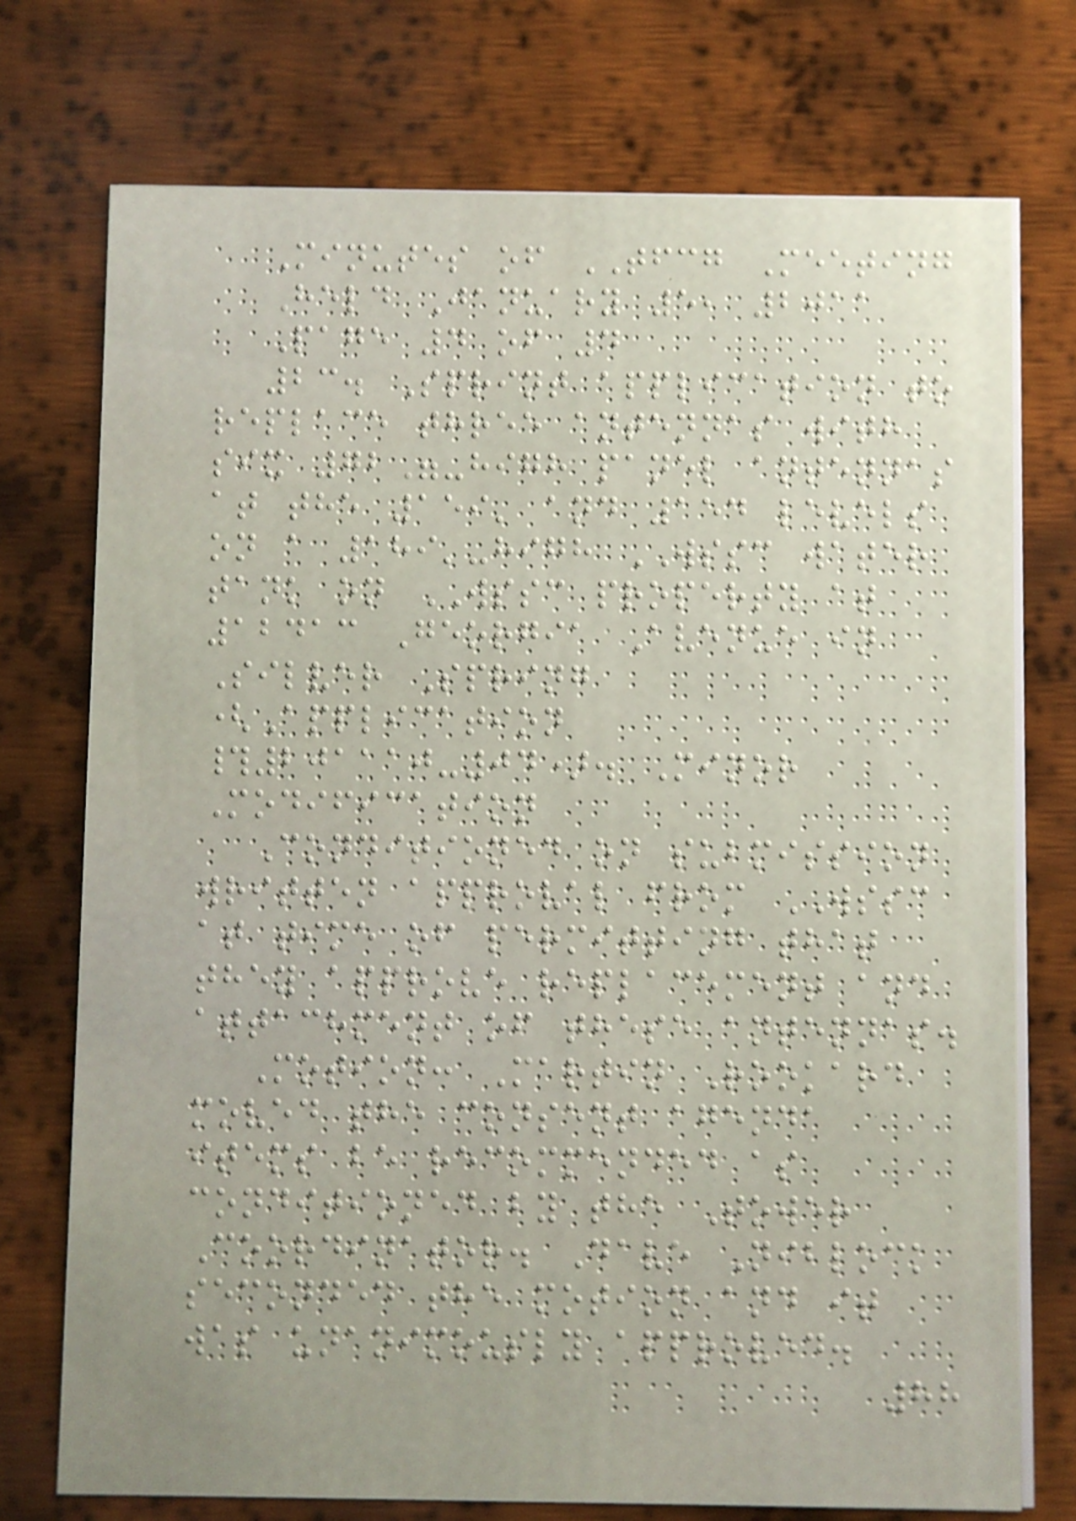Minutes of TFCG Meeting
Held January 5, 2011
Page 4 of 4
23. Sprint application to
replace three antennas with
six 72"-high panel antennas
at the 159' and 154 levels
on a 189'-high WSSC water
tank on WSSC property at
12413 Georgia Avenue in
Silver Spring
(Application
#201110-04). Minor
Modification
Conditioned on submission
written approval from WSSC
at time of permitting that
they approve replacement and
attachment of these antennas.
Motion: Martin Rookard
moved the consent agenda
items be recommended as
conditioned by the Tower
Coordinator. Dave Niblock
seconded the motion and it
was unanimously approved.
88
